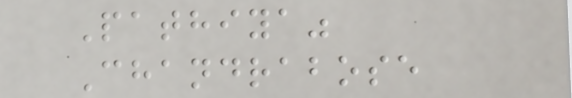Pathiya"
Chandrabose
